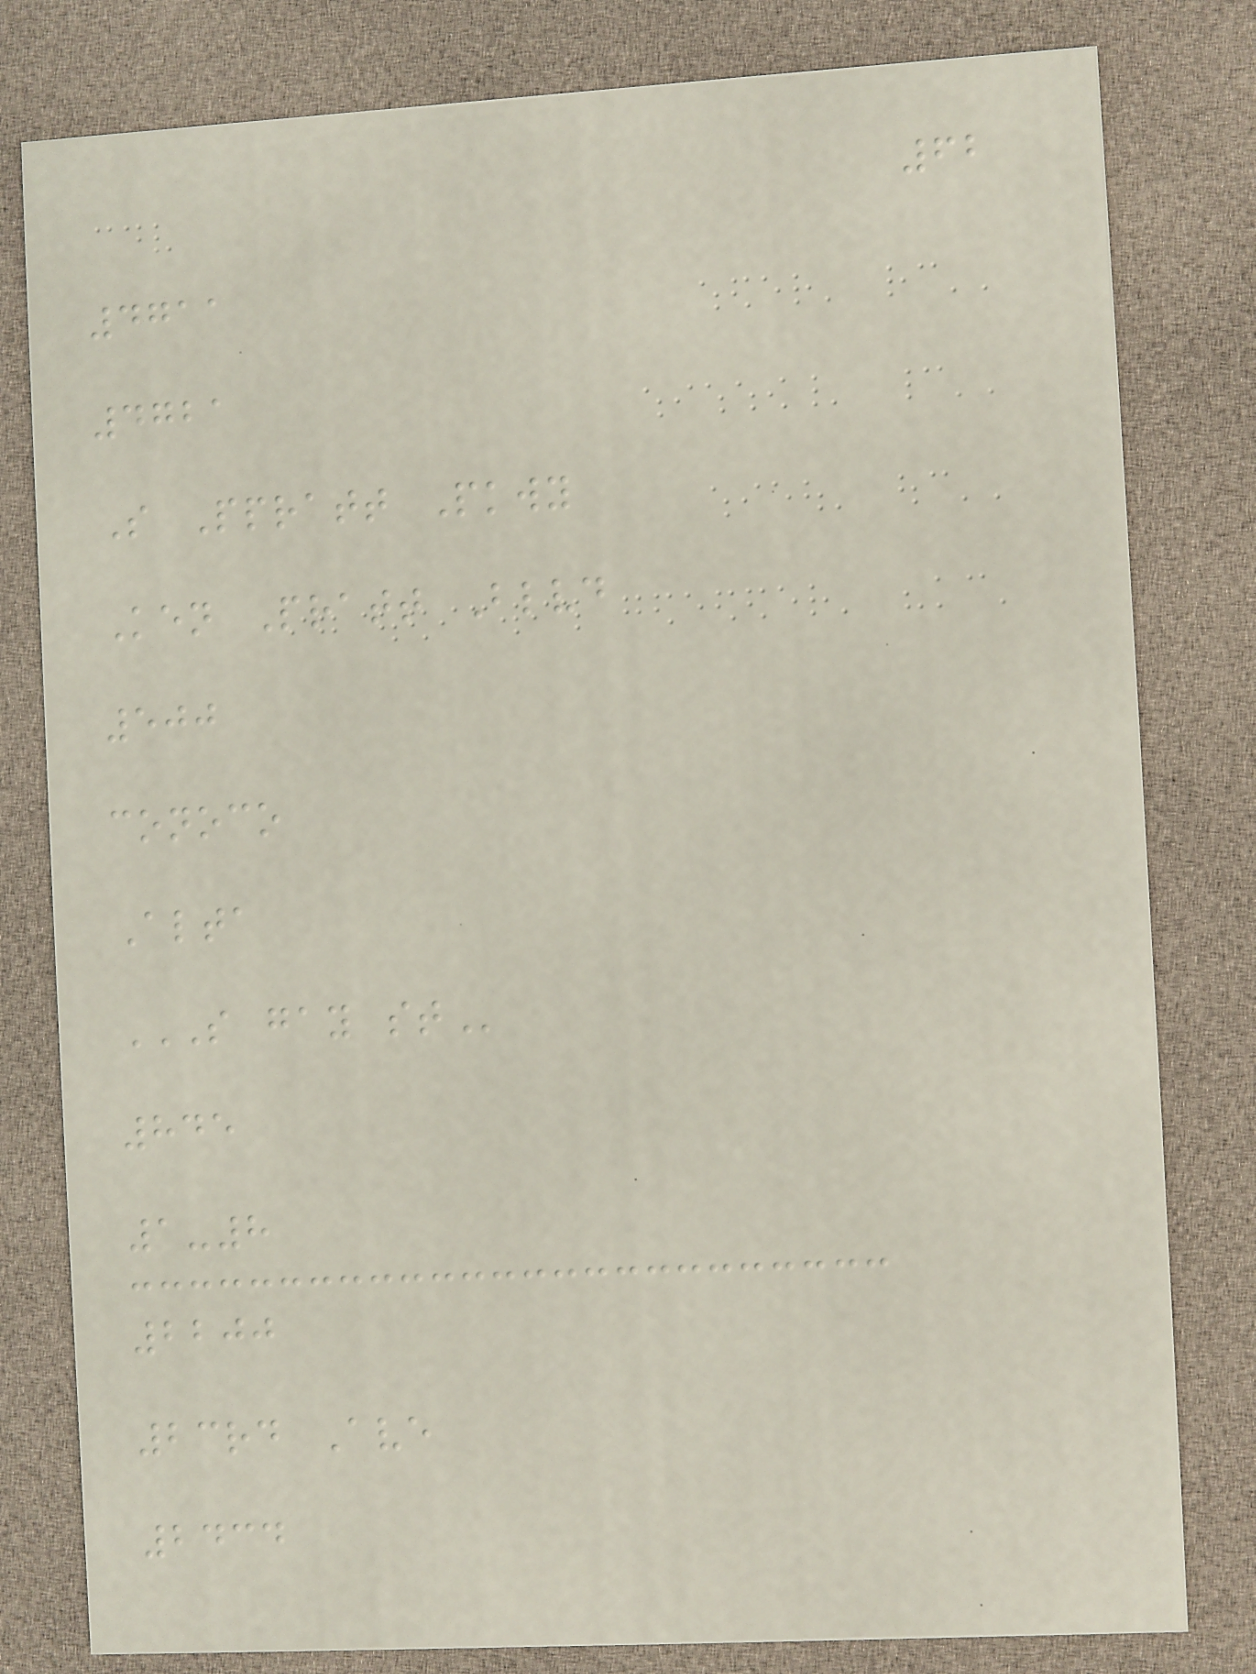62
4711
4721
S Ppratt Pkwy
Ken Pratt Blvd
500
conoco
Alta
S GAY ST
845
1-8
2200
23rd Ave
2434
